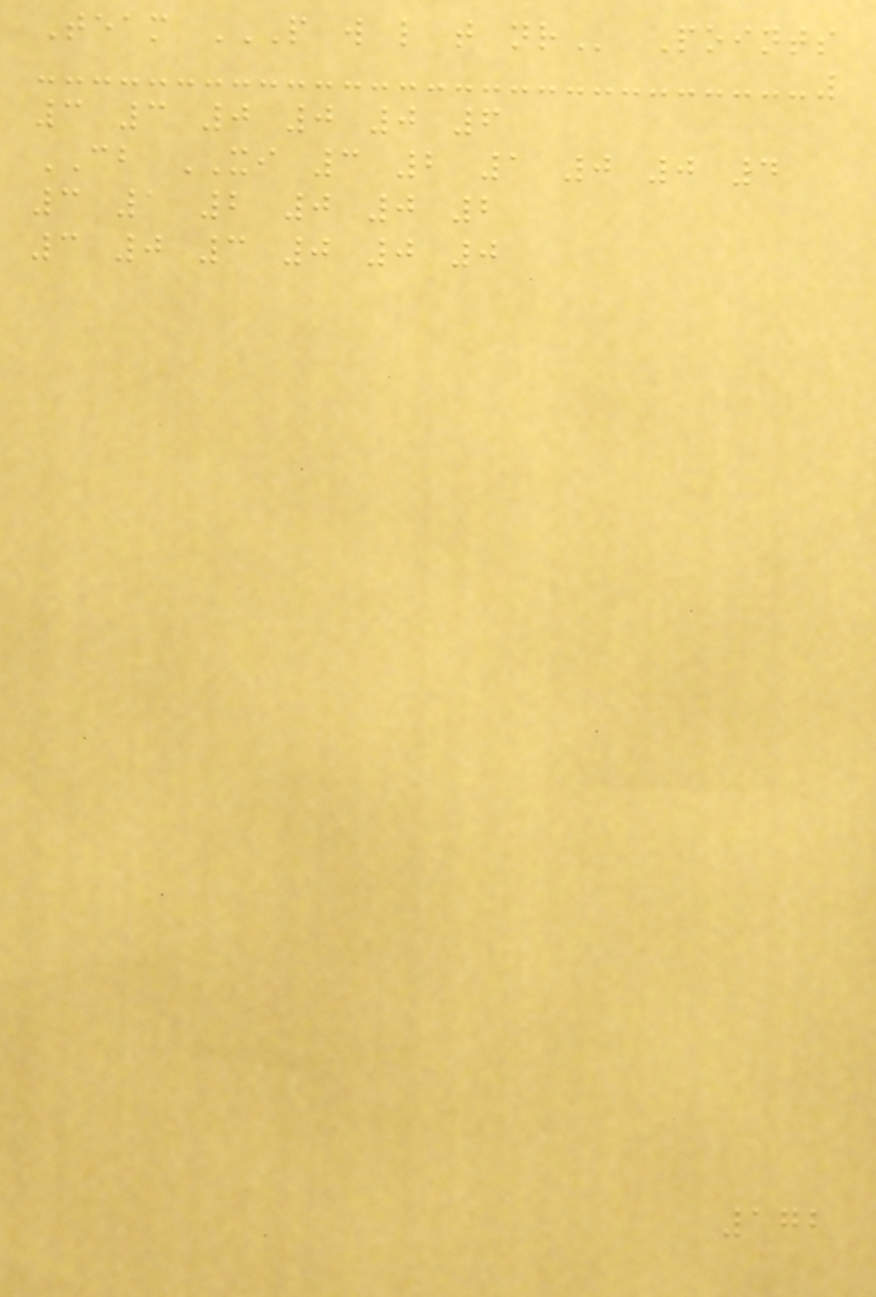Team P W L T NR Points
3 3 0 0 0 6
CB XI 3 2 1 0 0 4
3 1 2 0 0 2
3 0 3 0 0 0
172
